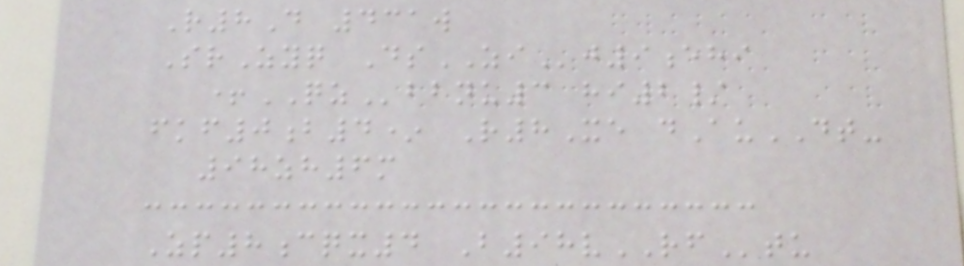R8D 431w
SrZyq DsZIj9ehi
+QZbbnu3 hi2/
fkf0b4* R8Xe dAuDT-
98zh6m
Zp8cqx4 B98vRFtu
